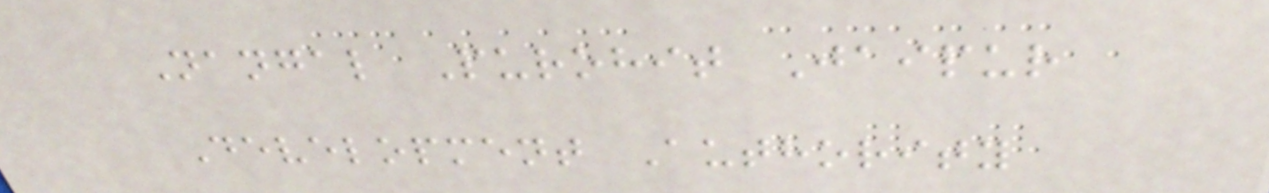Nangal Purohit Jaipur
Development Authority
